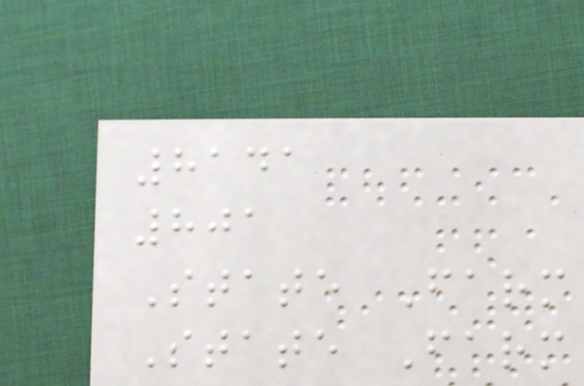8141
801
State Farm
State Farm
